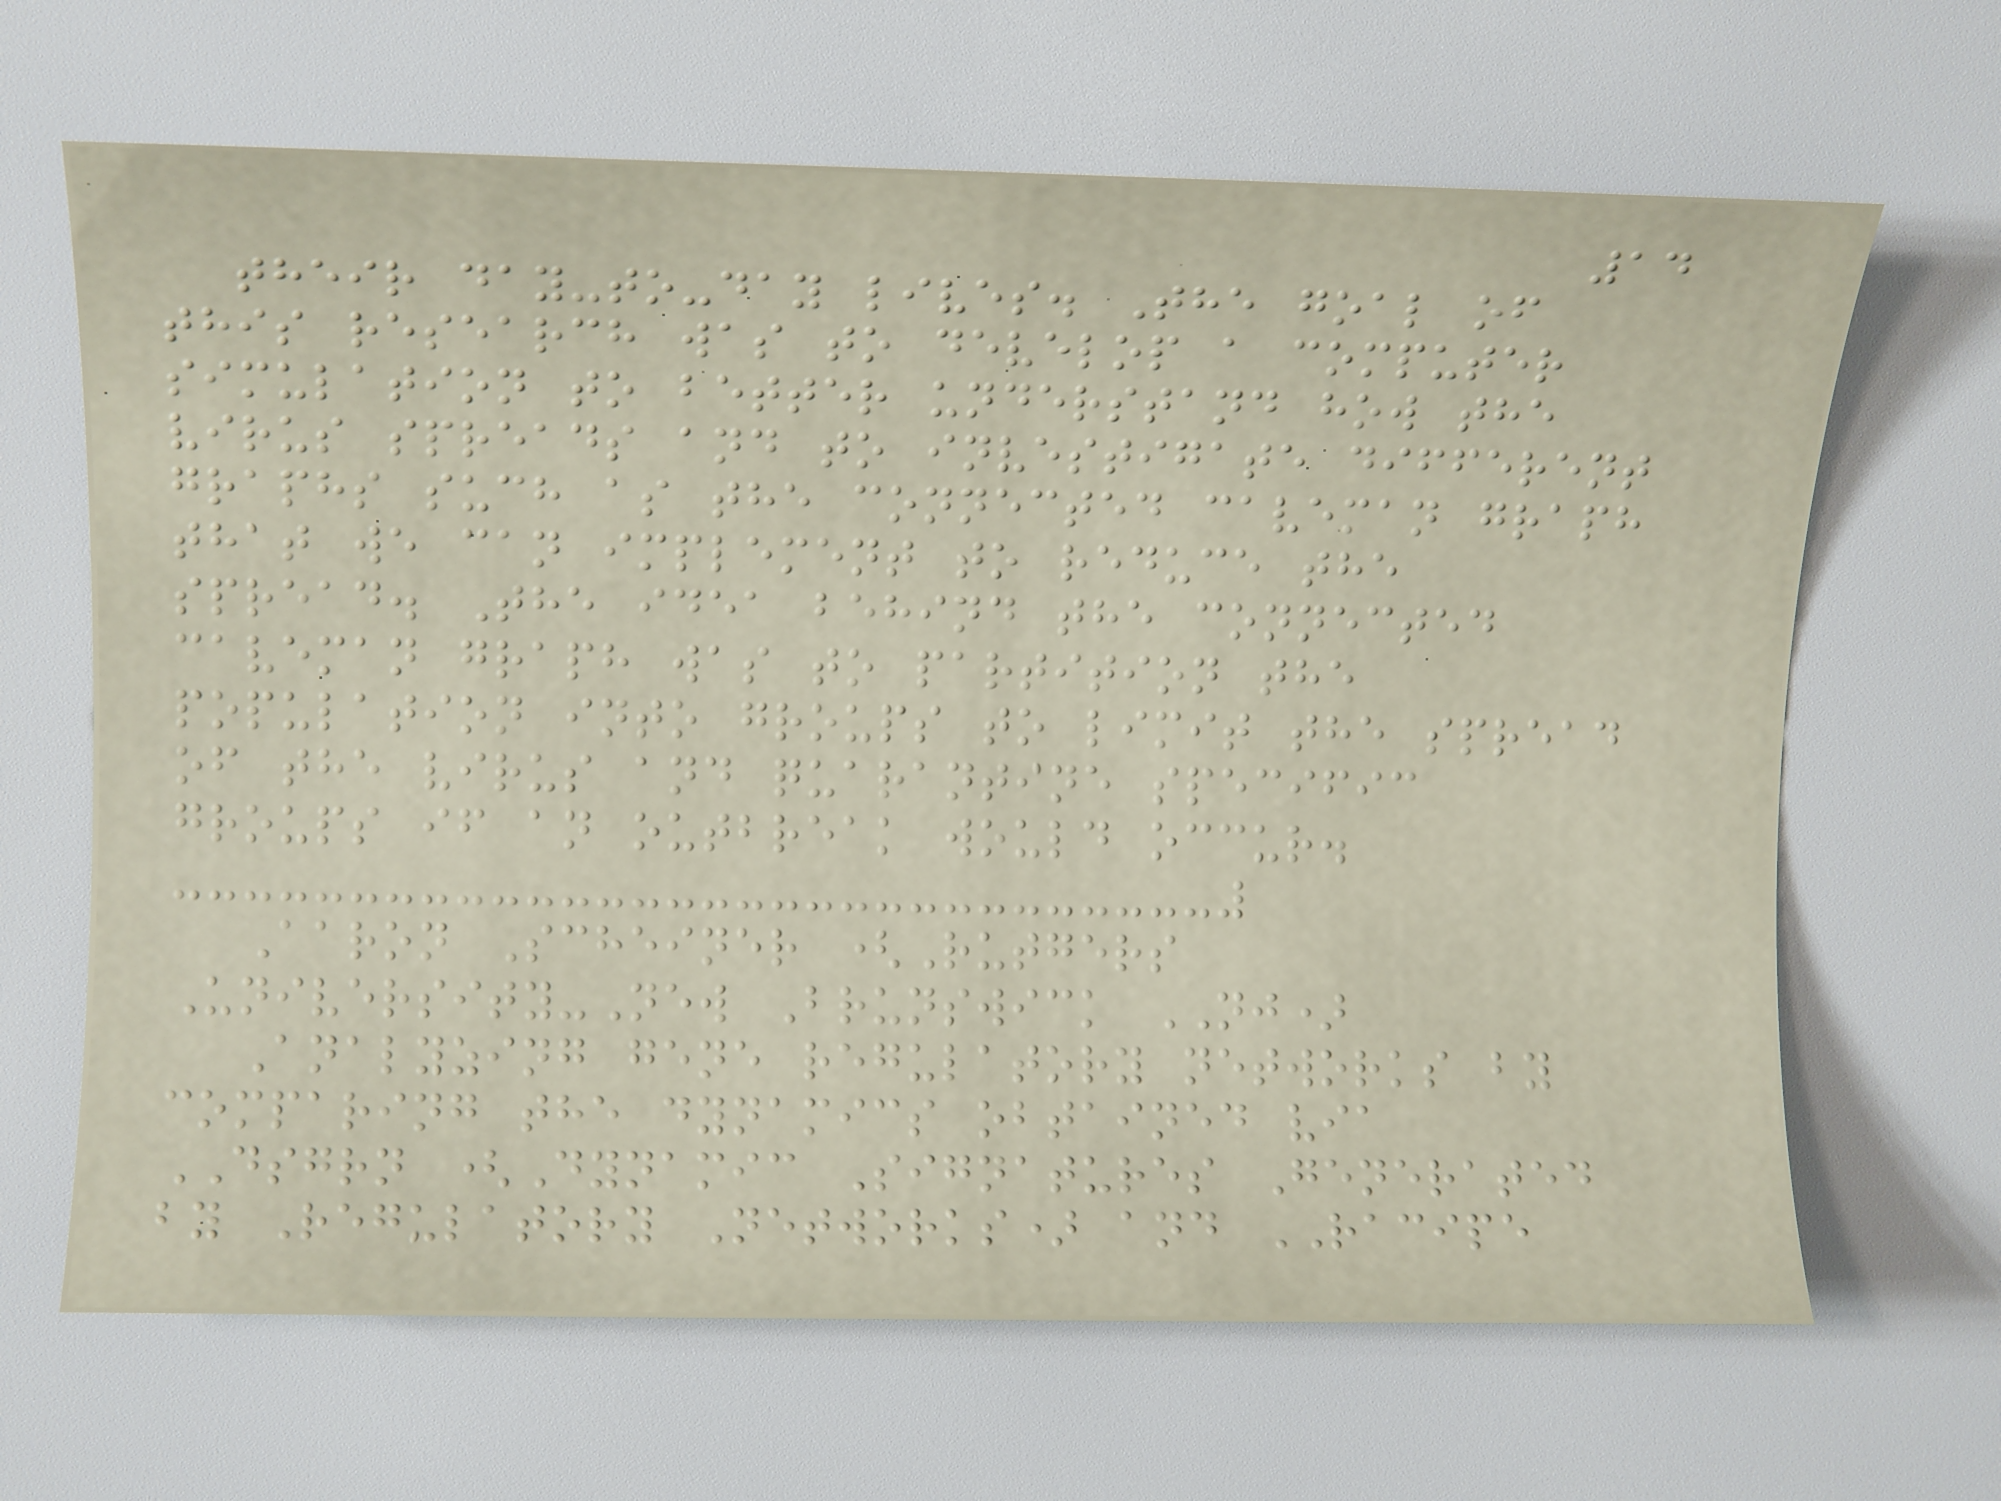14
their day-to-day lives. The goal of
this research was to develop a computer
simulation to better understand how the
virus spreads and to investigate different
graphs such as the connected caveman graph
that we can implement to reduce the
spread. The idea behind the connected
caveman graph was to partition the
population into groups to limit the spread
of the virus and quarantine specific
groups if an outbreak would occur.
Aaron Scheiner (Rutgers
University-New Brunswick NJ)
Analyzing gene regulatory networks by
comparing the dynamics obtained via
DSGRN (Dynamic Signatures Generated
by Regulatory Networks) and RACIPE
